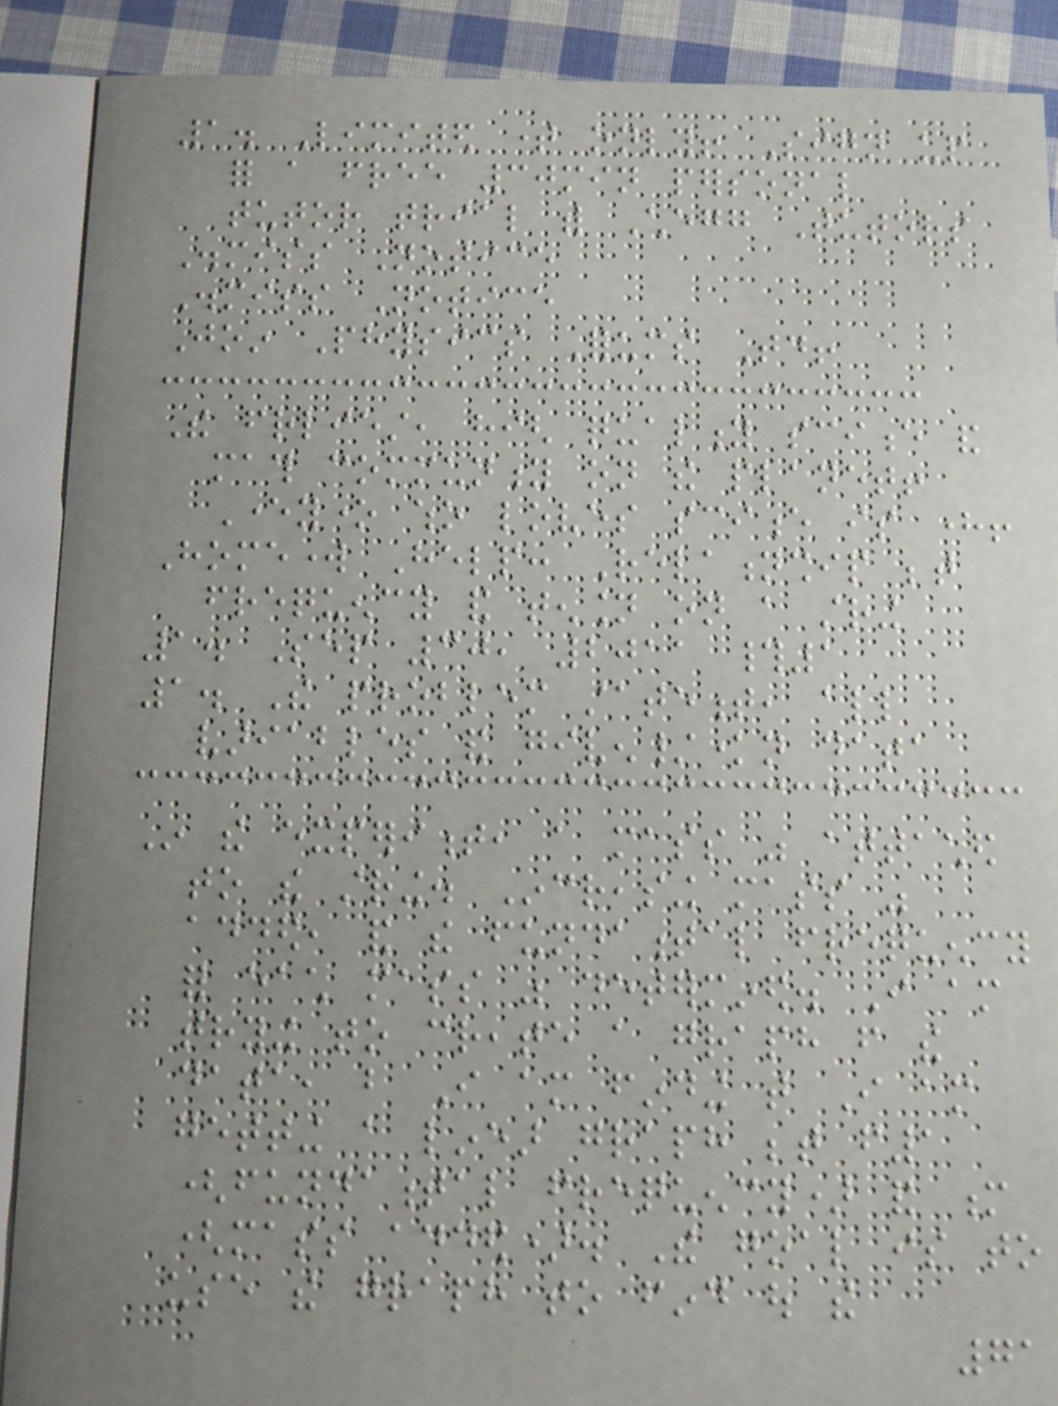1. Limited time only! Sign up
for a free 30min personal
tutor trial with Chegg Tutors
Dismiss Notice
Dismiss Notice
Join Physics Forums Today!
The friendliest, high quality science and
math community on the planet!
Everyone who loves science is here!
Homework Help: Relationship between
frequency and tension on a string
1. Sep 30, 2011 #1
1. The problem statement, all
variables and given/known data
In the experiment, a mass was attached
to the string. Increasing mass was
added, and the fundamental frequency
for each mass was determined. I am
trying to create a graph from the
data, but I am finding that I am
getting a linear graph between f1
(fundamental frequency) and m
(mass added). The goal is to
use the graph to find out the
71
